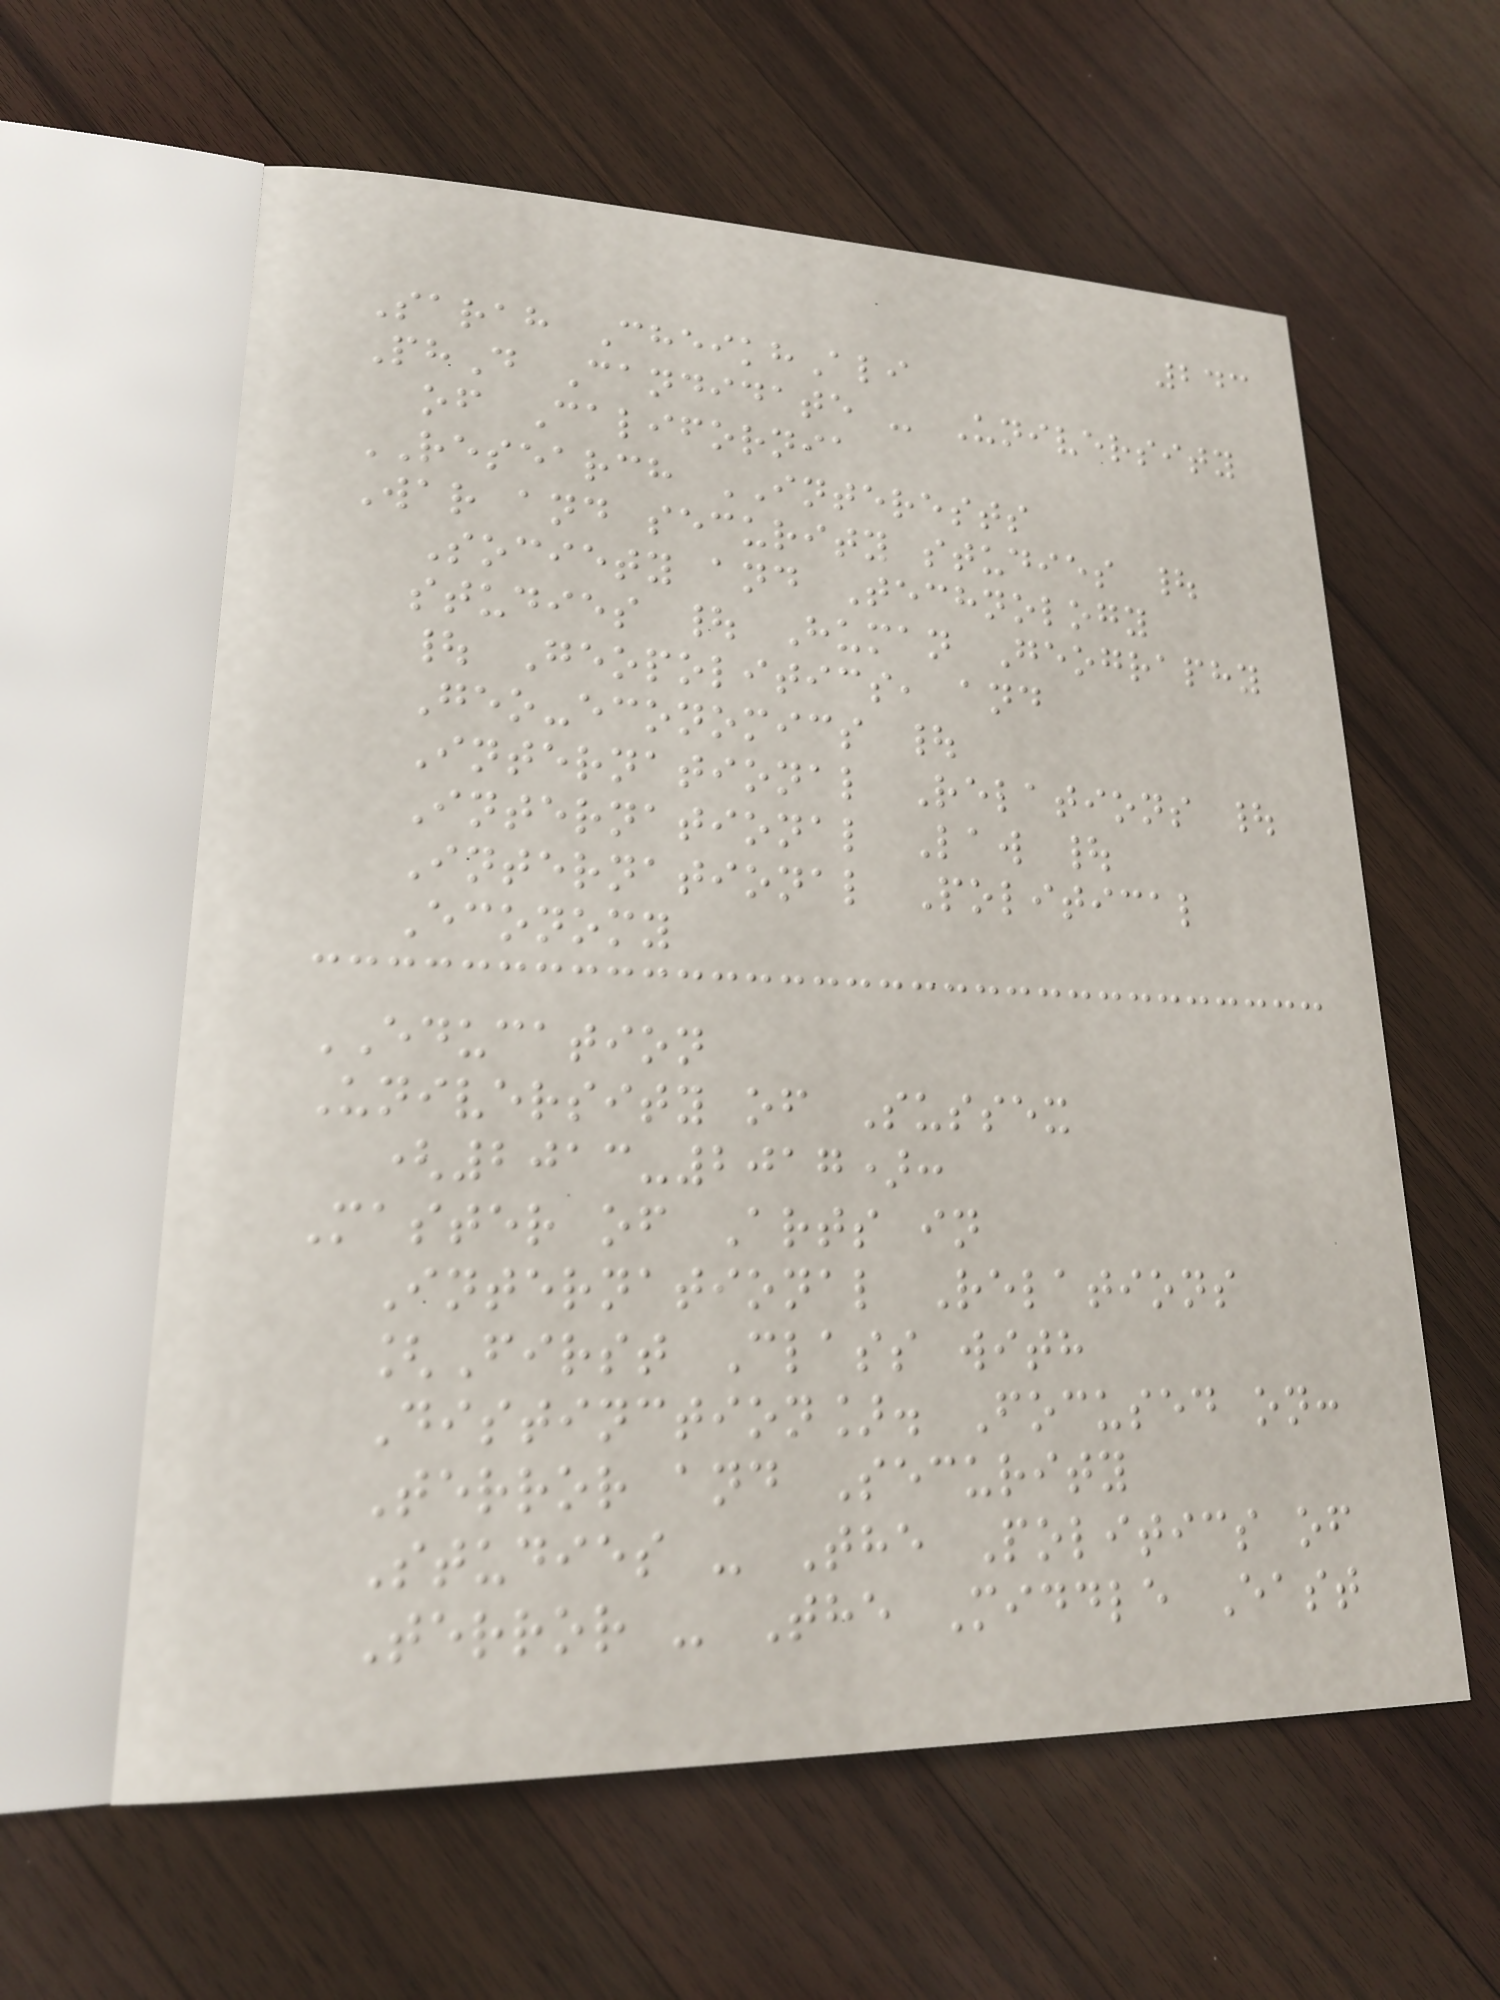243
Sarah CheikhAli
PhD Candidate - University
of California
RESEARCH INTERESTS
War and security studies |
Society and Technology
studies | Human Geography
| Geopolitics, and
Geo-economics |
International Relations |
International Law |
International Political
Economy
EDUCATION
University of Sussex
(2013-2017):
Master of Arts in
International Relations
[First Class with
Distinction]. Focused on:
Terror and Security
Studies - The Politics of
Terror - The Middle East
